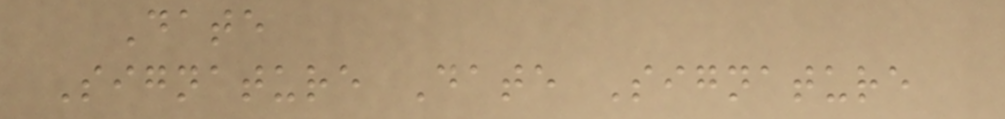Date
Signature Date Signature
